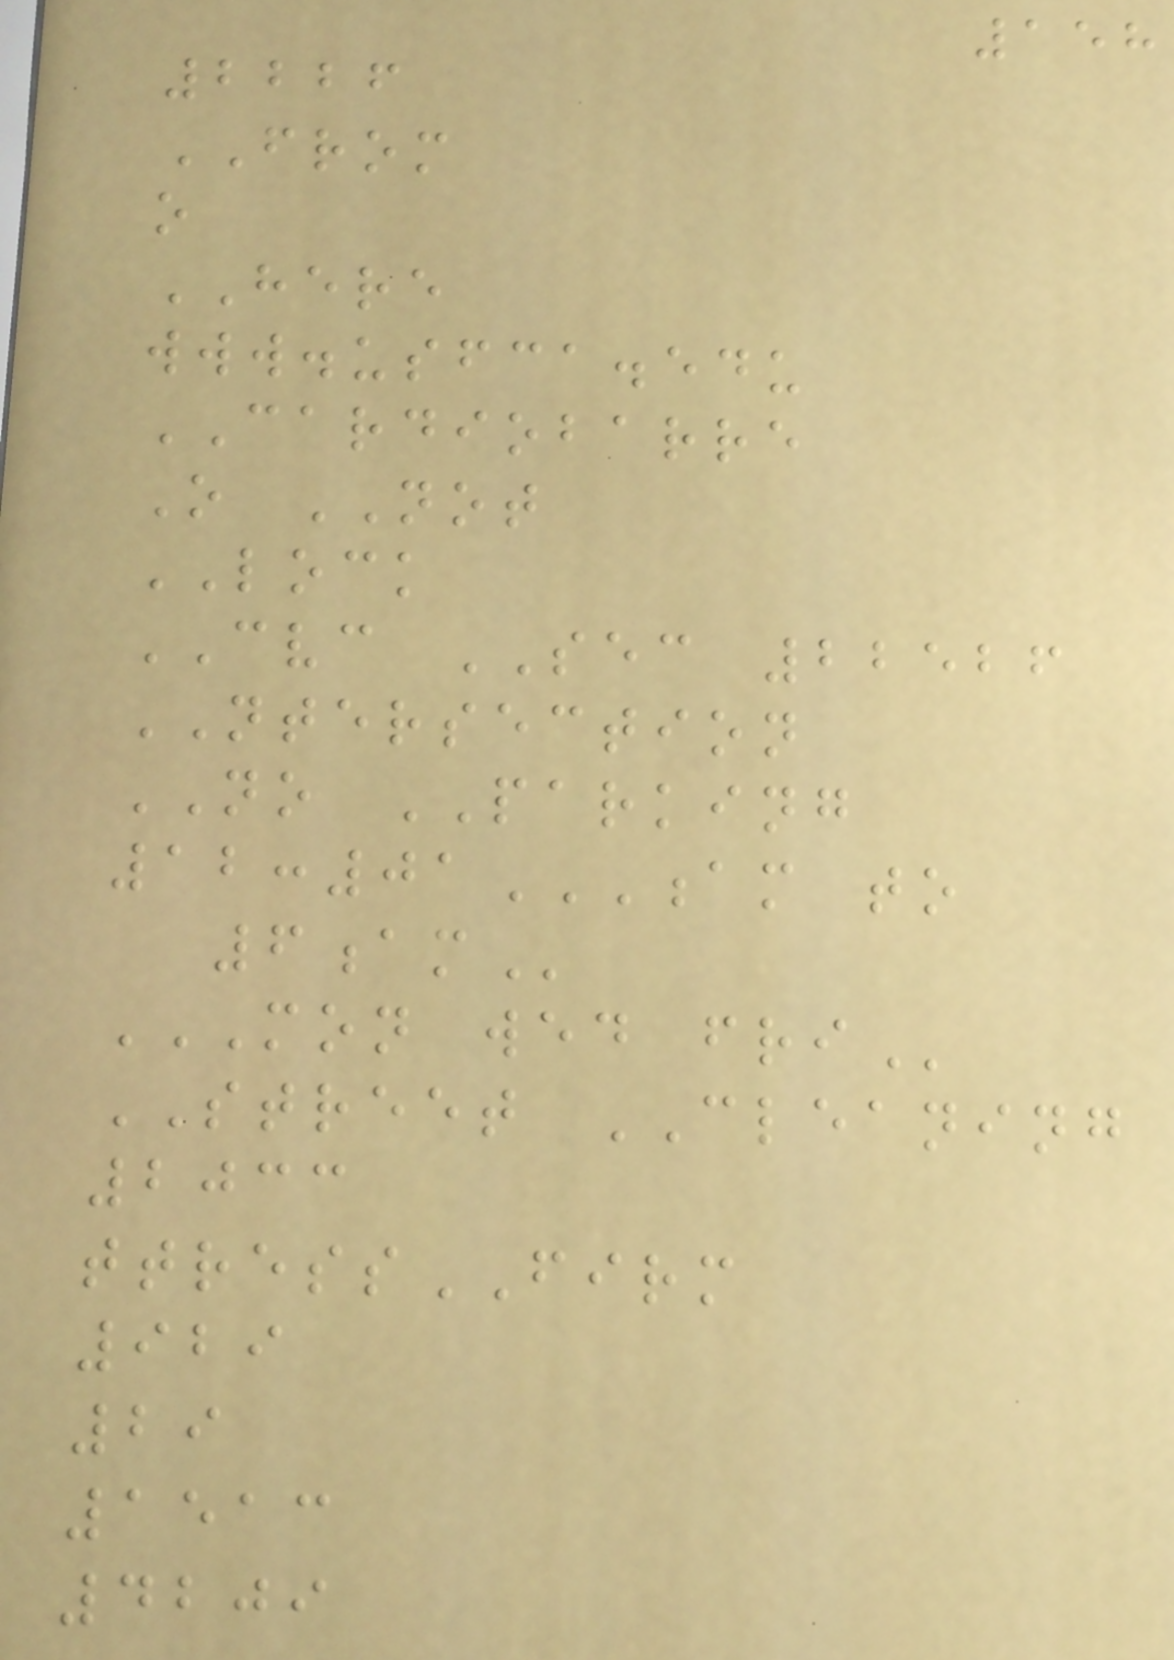158
2226
FROM
o
HERE
www.usfca.edu
CARDIOBARRE
O NOT
LOCK
CVC SEC 22526
NTERSECTION
NO PARKING
12:01AM TO
6AM
MON WED FRI
STREET CLEANING
2033
ttressFIRM
929
29
1513
4209
